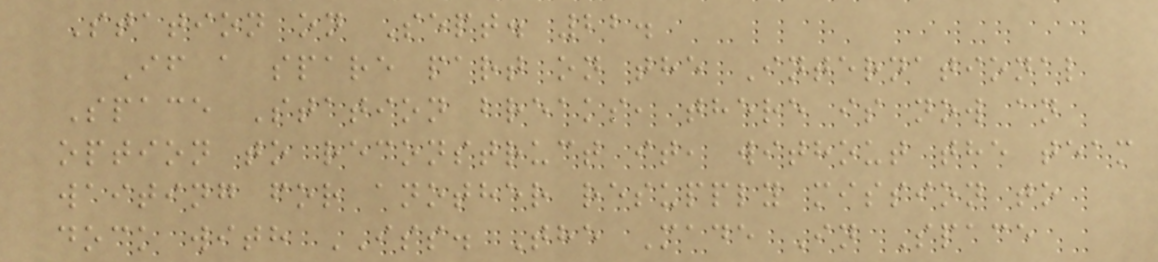Station on Sept. 22.
If a spare part on the International
Space Station breaks, there is now an
option to reconstruct it, without the team
waiting for another resupply mission to
dock with ISS. The Made In Space
